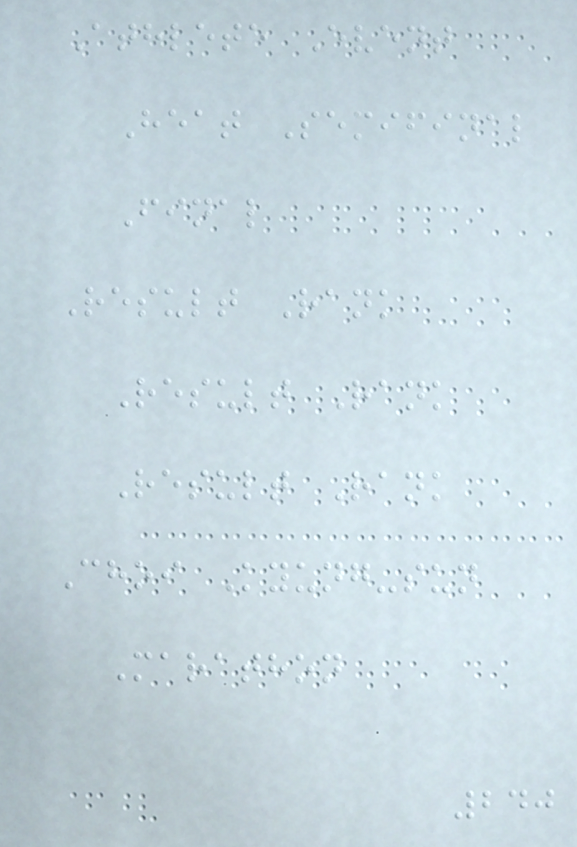Athlete Event
Heat Semifinal
Final
Result Rank
Result Rank
Result Rank
Choi Kyung-sun
Marathon
240
